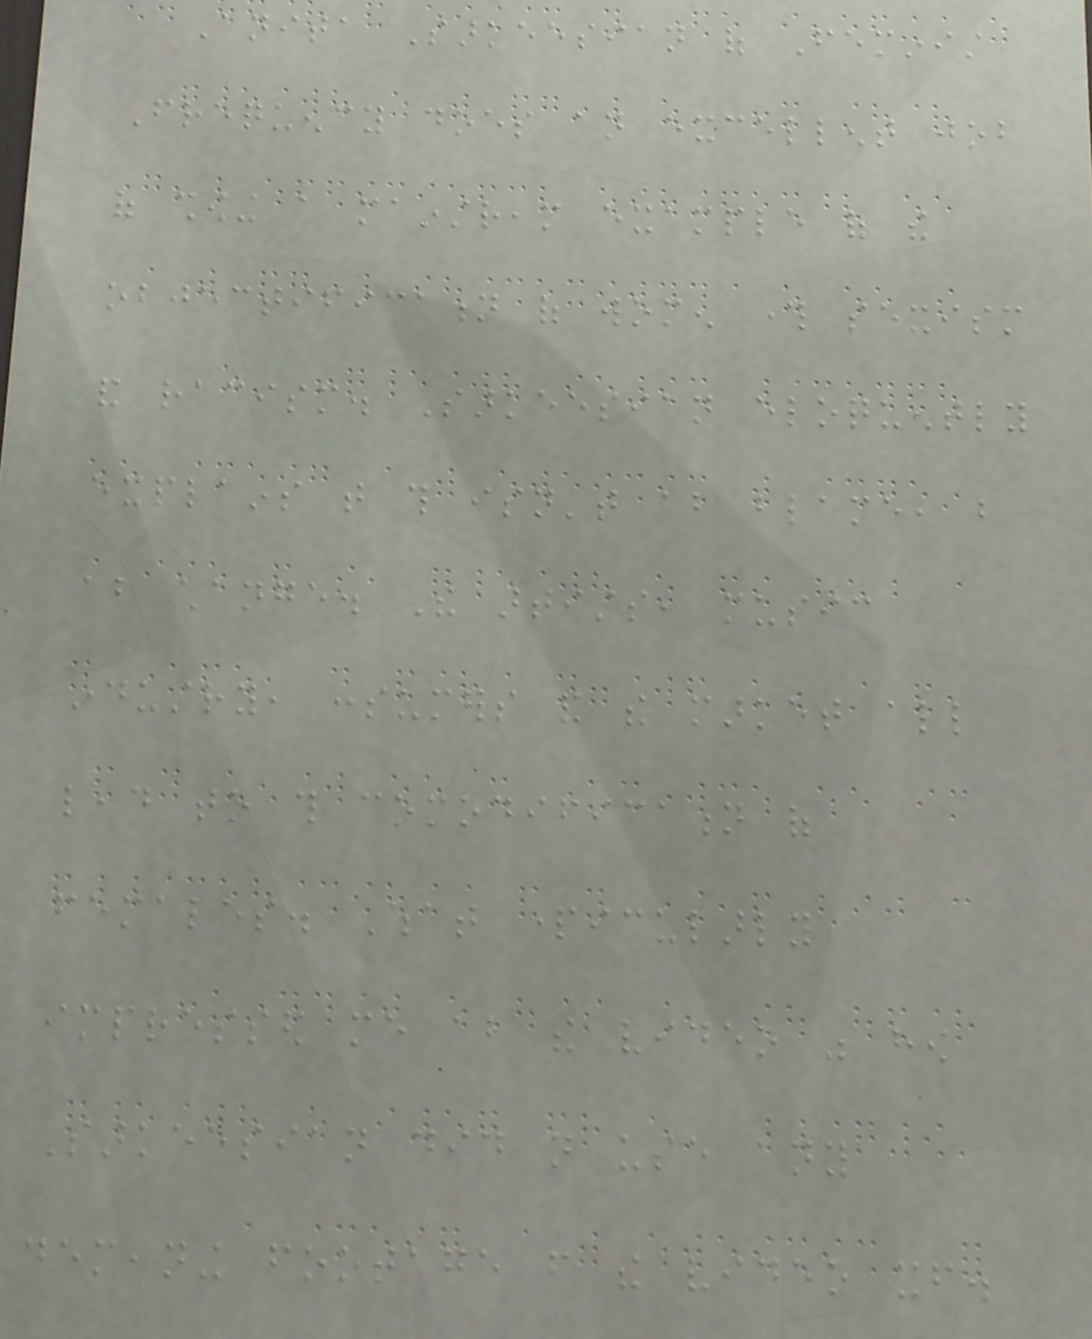Anita Sarkeesian of Feminist
Frequency does an excellent job
of showing a mainstream example of the
objectification of women through sexism
and racism. Sarkeesian eloquently
explains that this isn't about blame, but
about change. The artists, music
industry, consumers and the market all
lead to this comodification of
females. What particularly
impressed me about the video was how
Sarkeesian did not use any
demeaning footage from the video itself.
